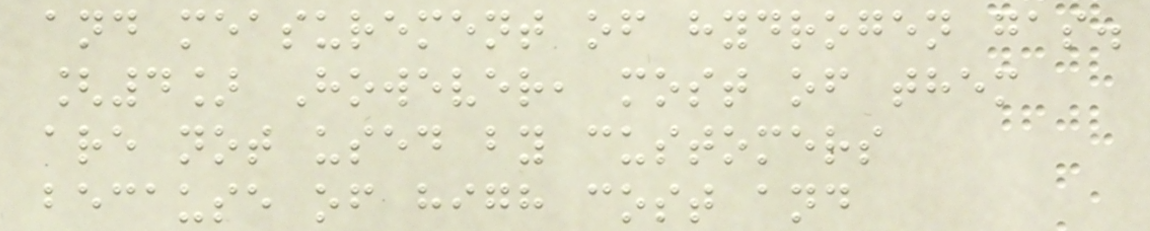and measurement of hydrogen gas.
[4] However, most of them
are not used by customers
because of high cost and
